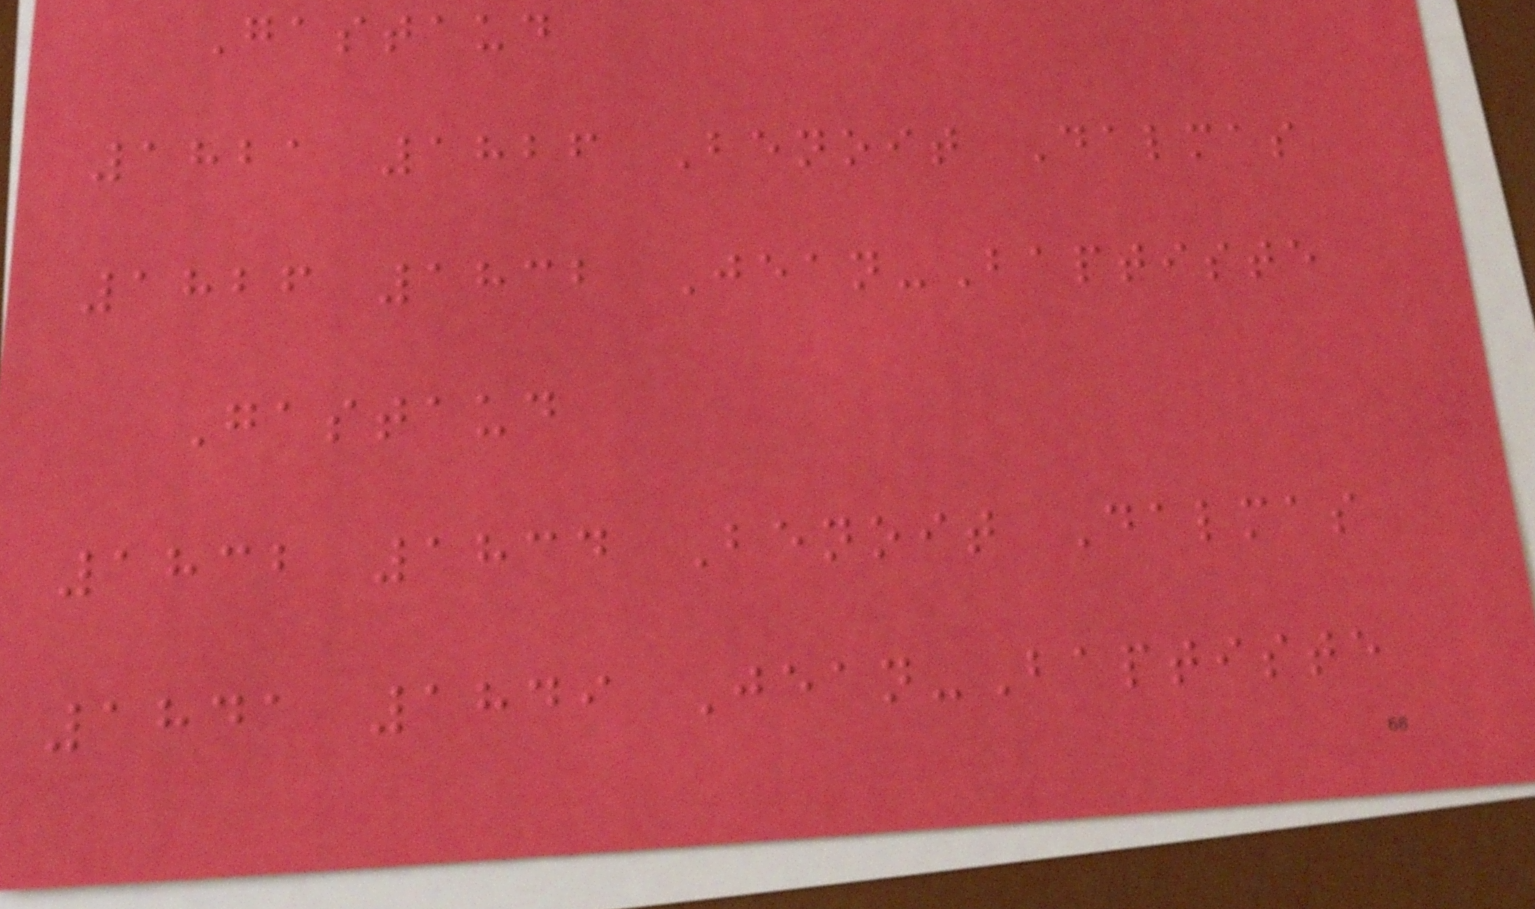Gastaud
1821 1826 Benoit Dalmas
1826 1832 Jean-Baptiste
Gastaud
1832 1834 Benoit Dalmas
1841 1849 Jean-Baptiste
